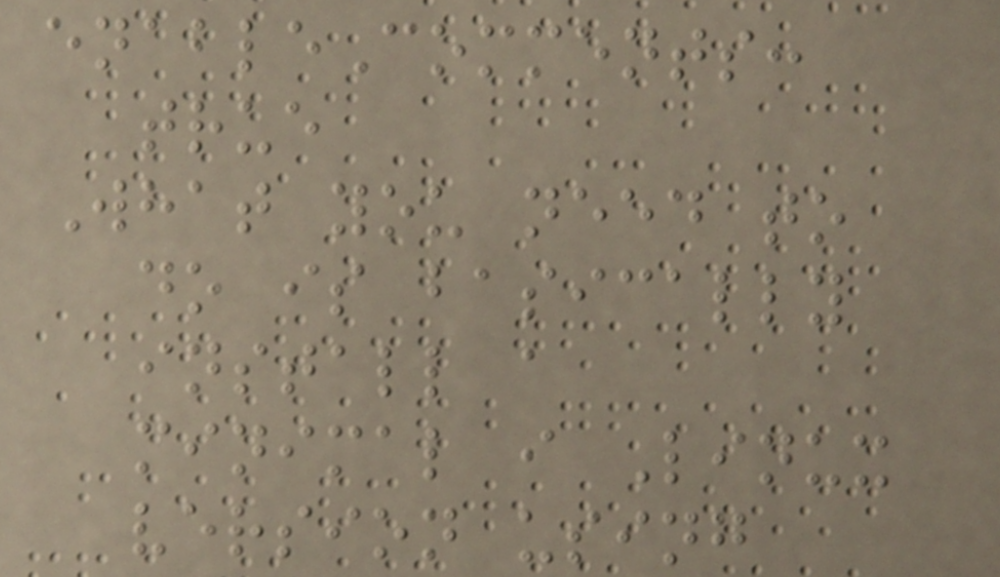enableComments:
true
What you need to
do is basically
install a
minimal i Linux
version using
